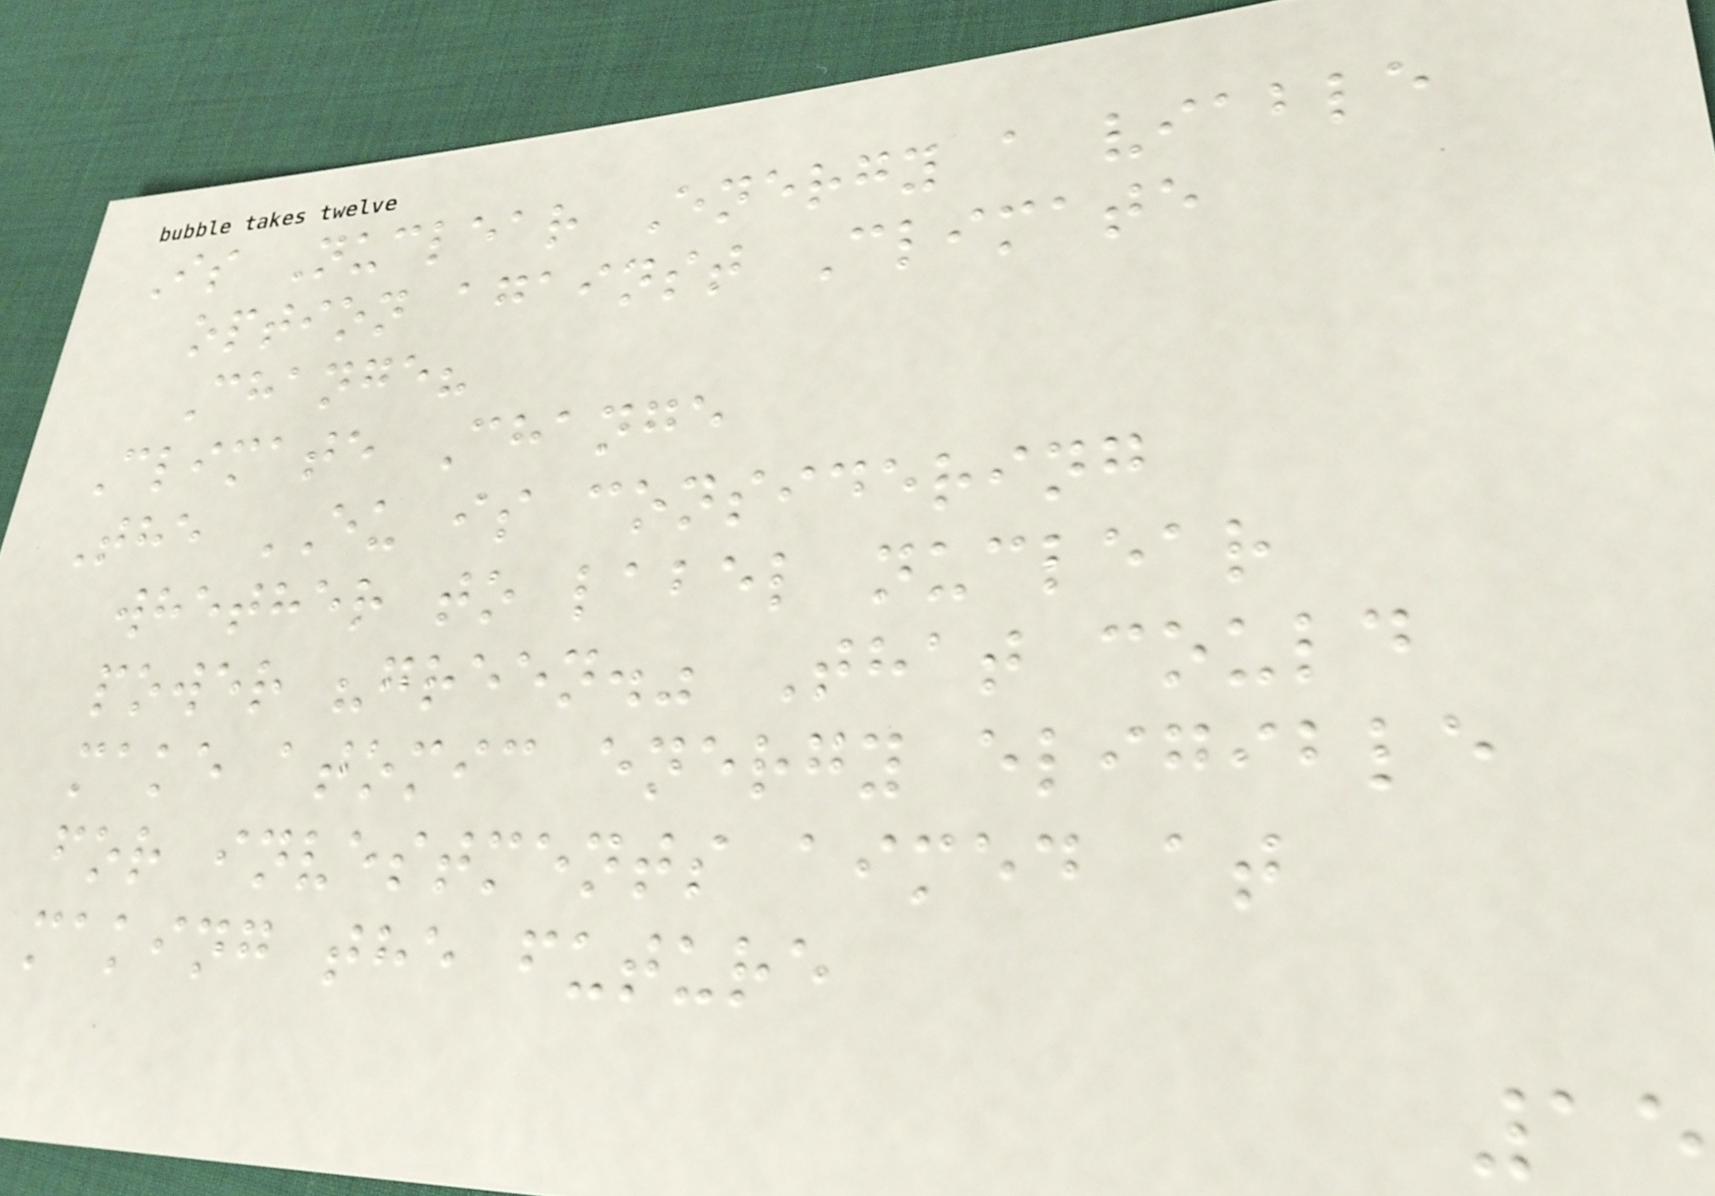Is Nuclear Energy a viable
option against Climate
Change?
Climate Change
The EU is considering
whether to label nuclear
power "green." That could
make atomic energy eligible
for investments aimed at
making the future
15
